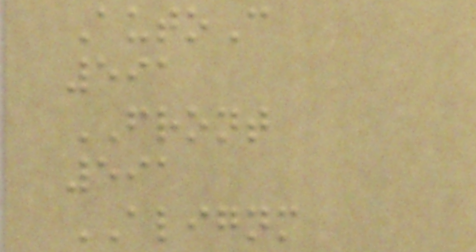AutoC
591
FRONT
591
ALIGNM
